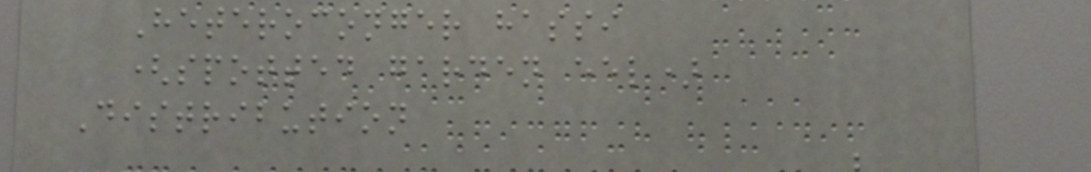Heteroconger hassi
(spotted garden eel)
Distribution
